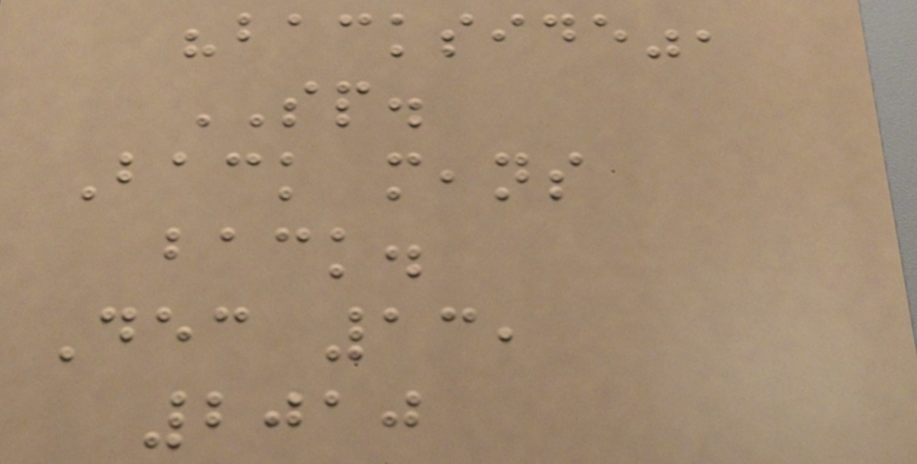"backside",
SP.
Back means
back.
Dec 13,
2010
